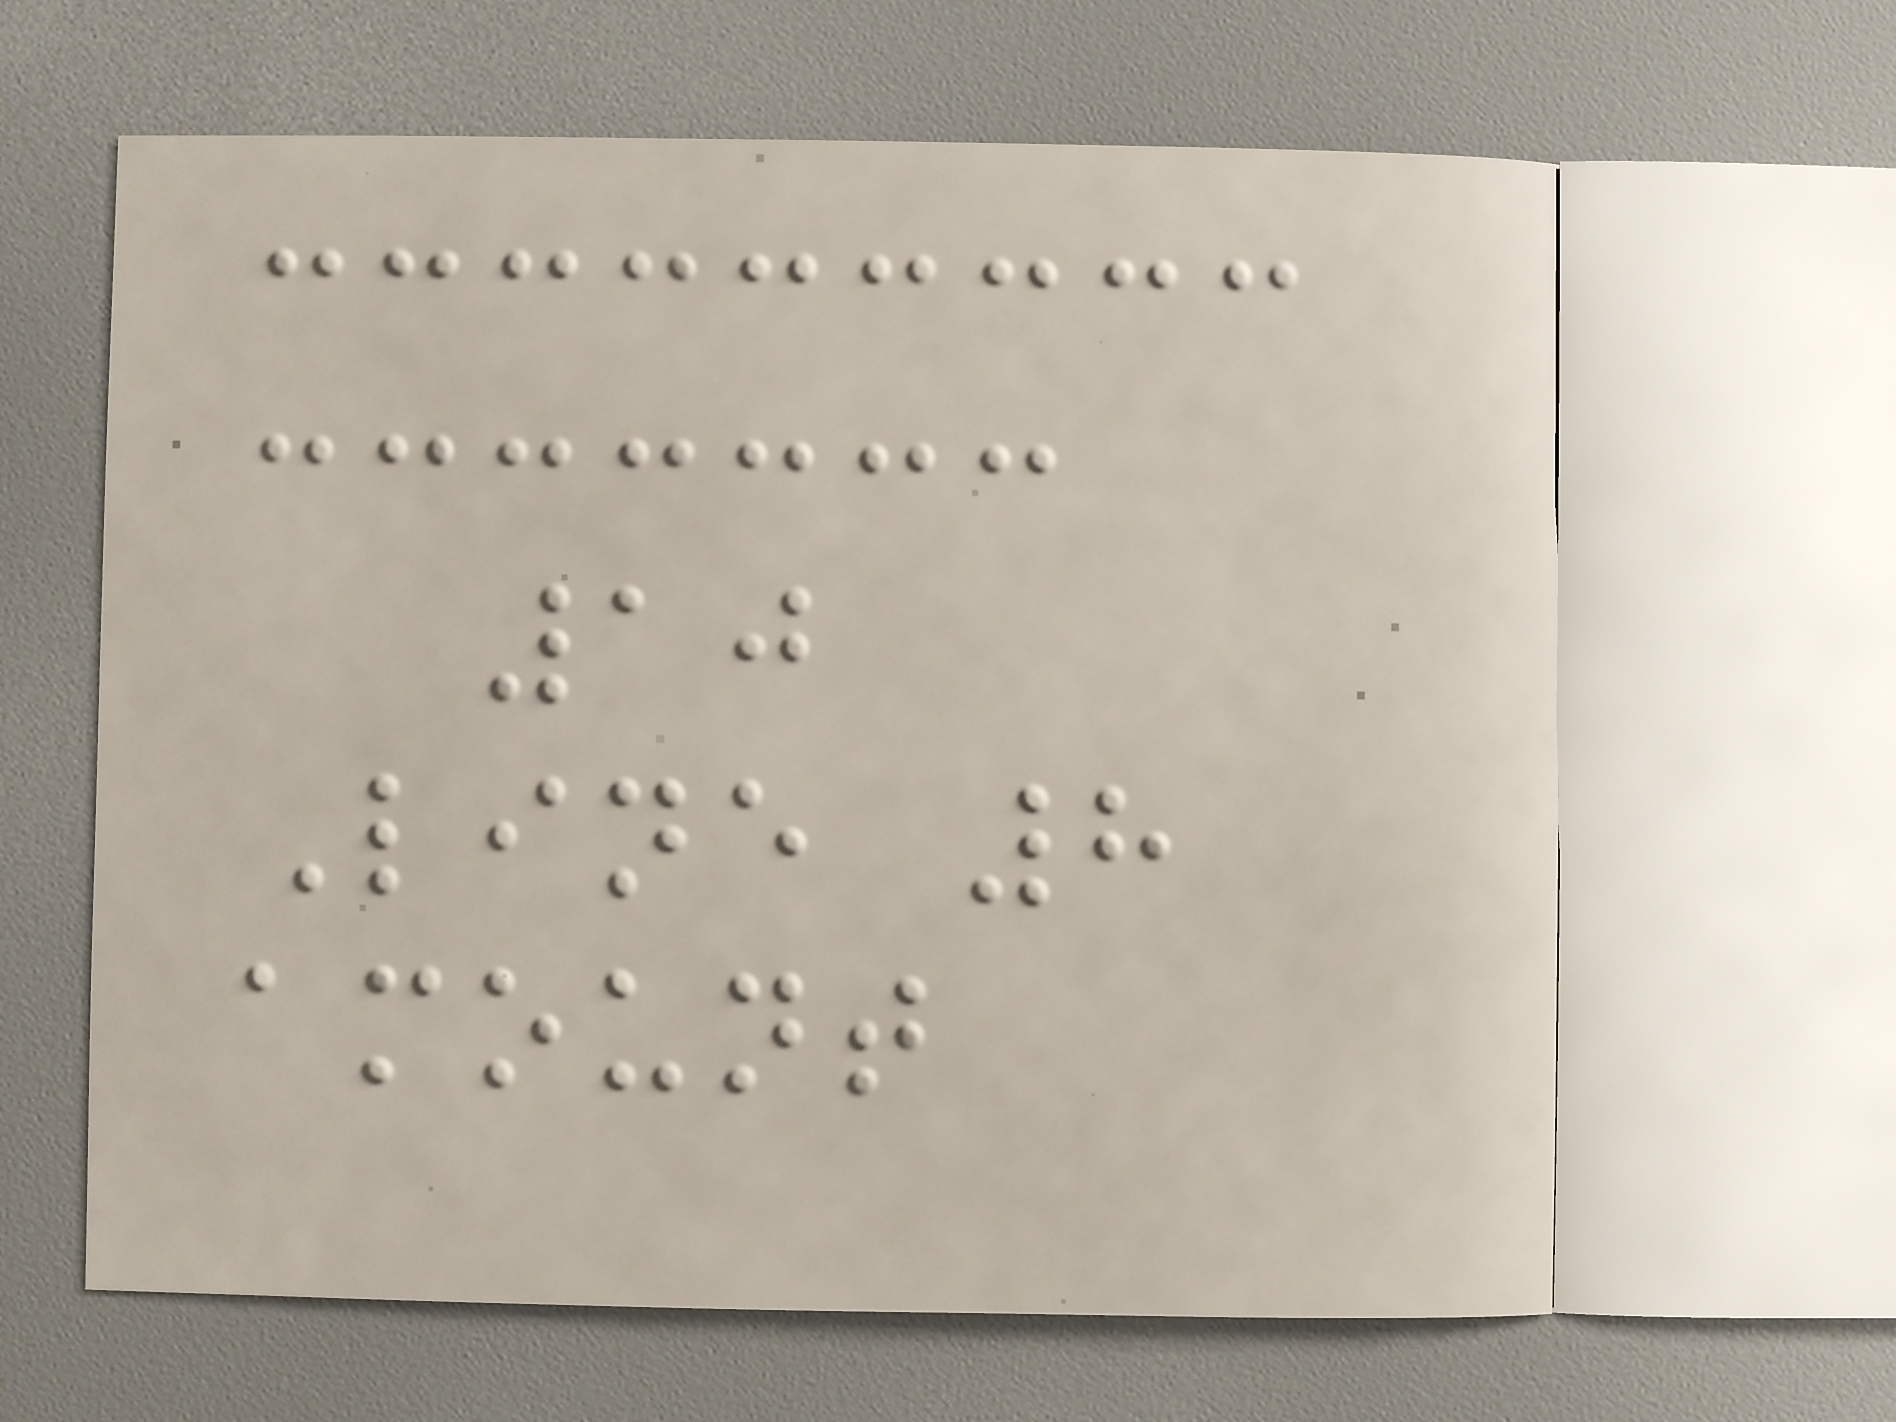10
Line 8
amount
